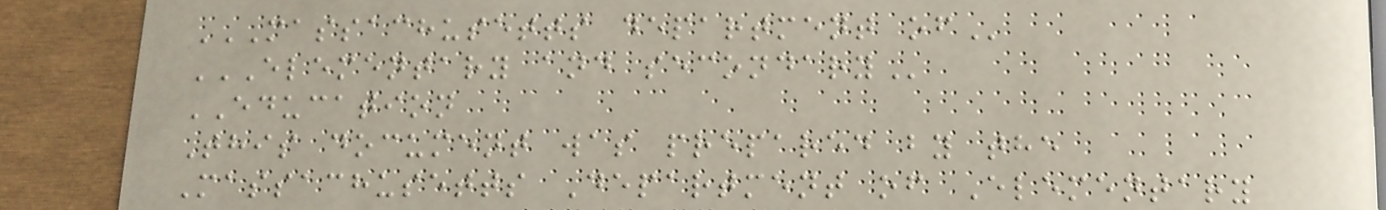MASSACHUSETTS DEPARTMENT OF
ELEMENTARY AND SECONDARY
EDUCATION
This document was prepared by the
Massachusetts Department of Elementary
